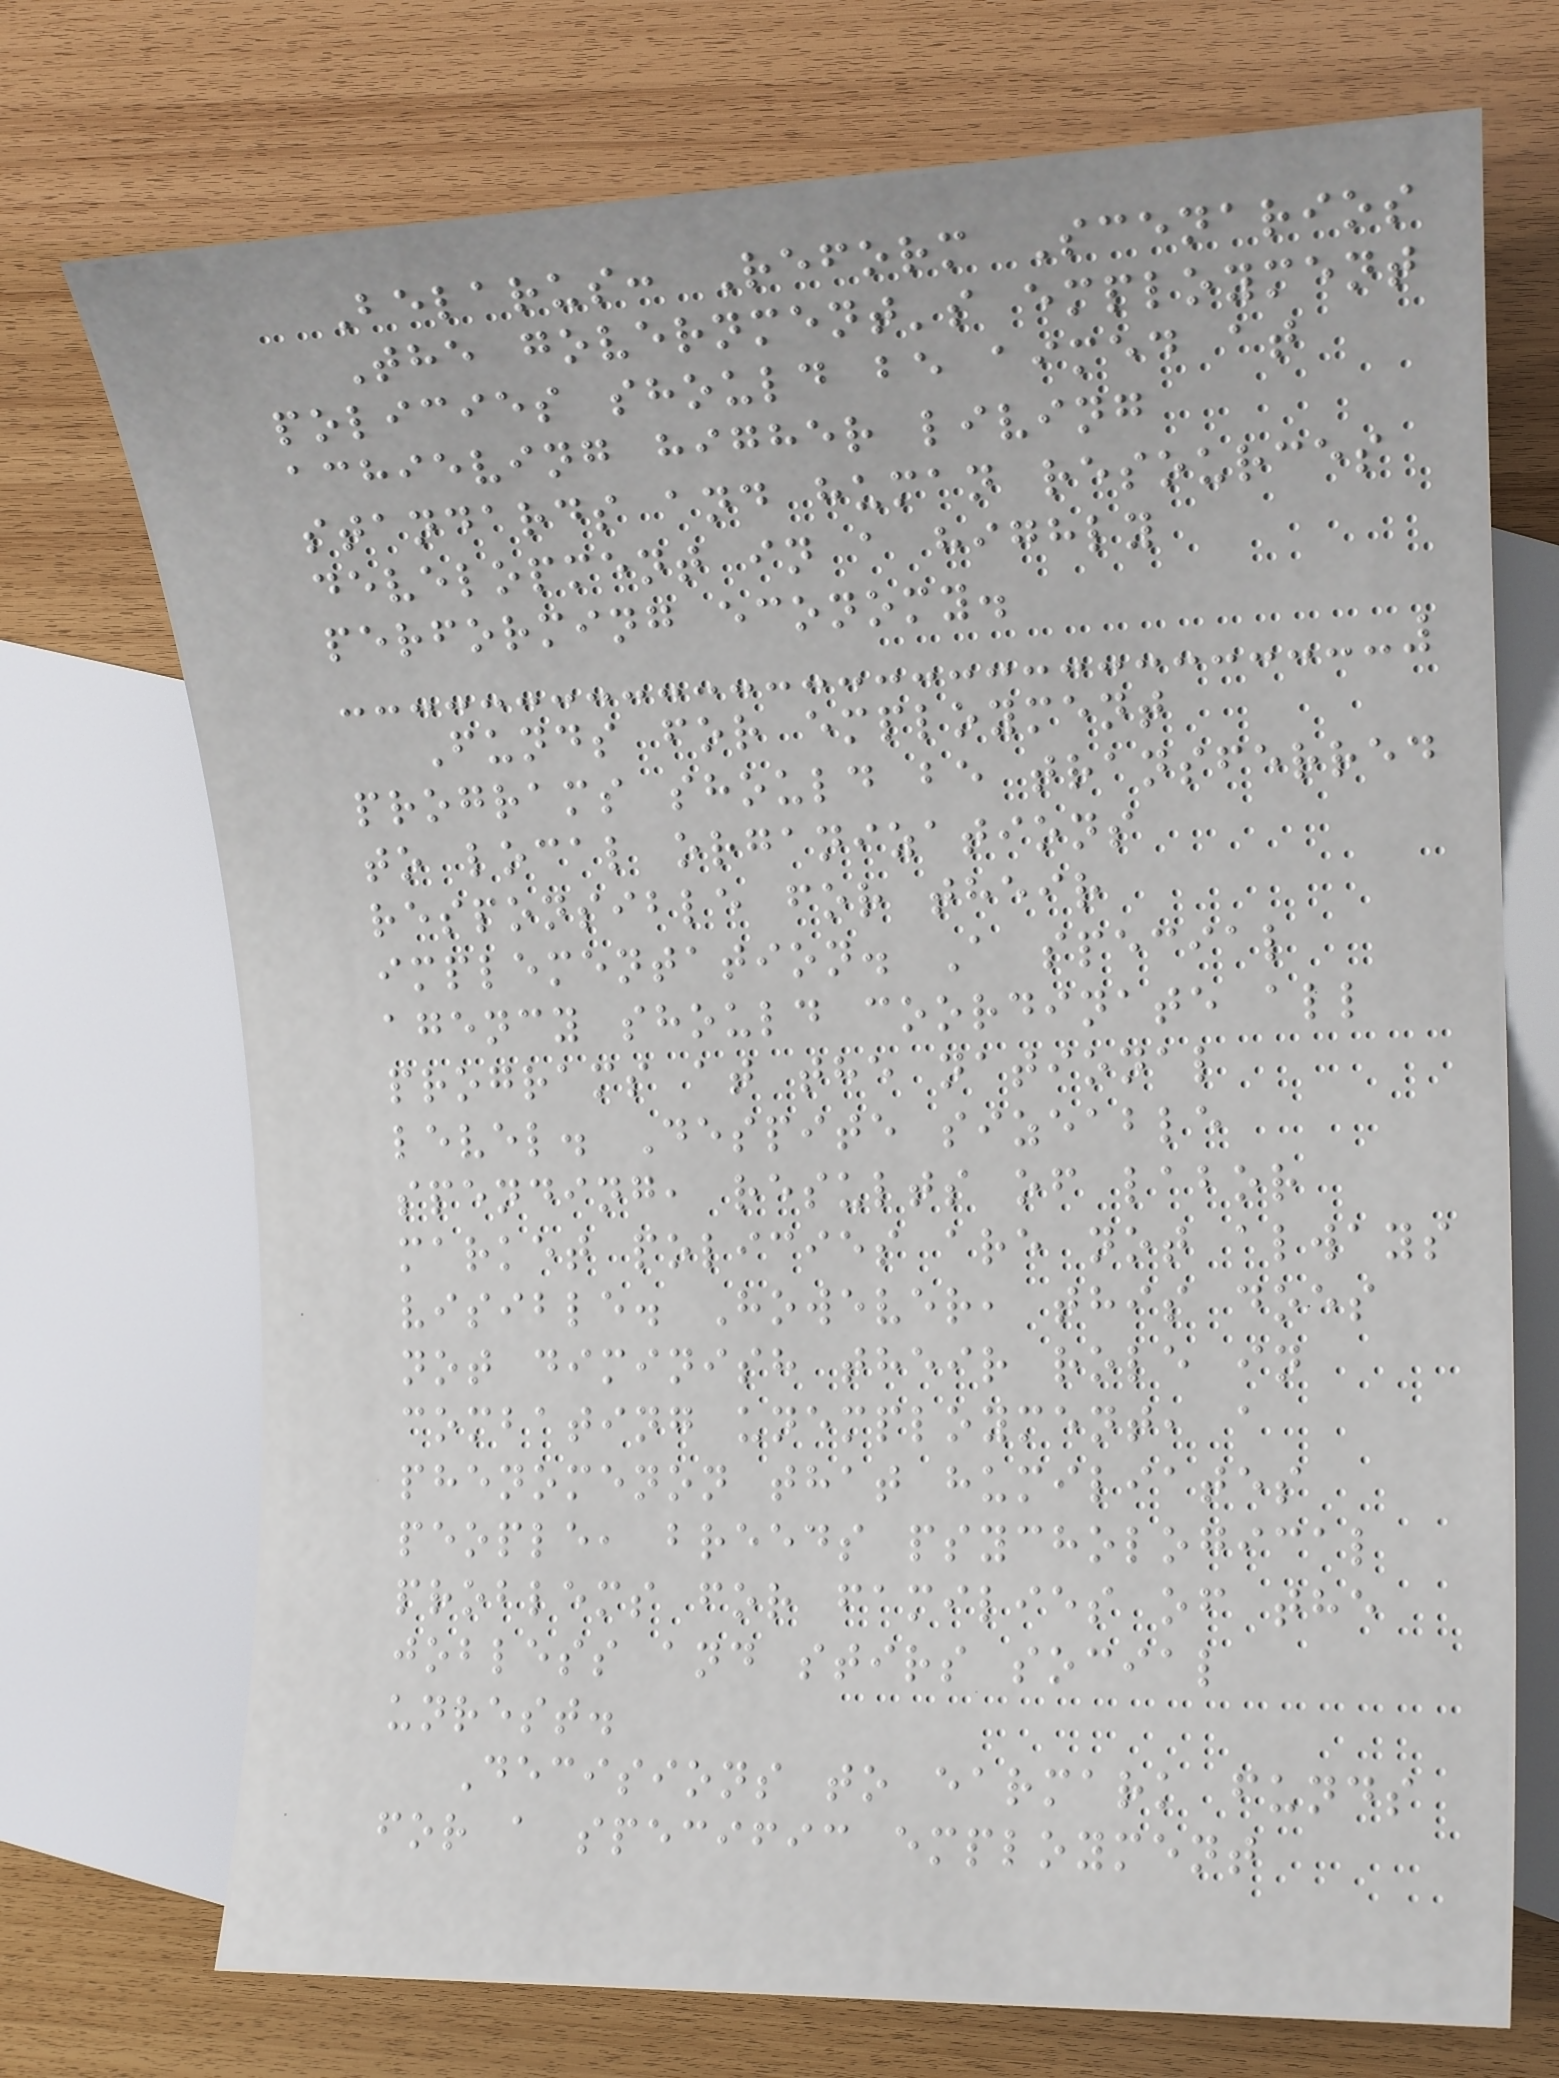Belarus: Reform Scenarios
The government's employment
policies should be aimed at
achieving higher living
standards and human resources
development in a highly
performing economy.
Funds for employment
programs should be transferred
to local organizations
responsible for their
implementation. A special
agency should coordinate all
programs at the national
level. Despite sizeable
spending, results of labor
market policies are not always
visible. However, this does
not diminish their role in
combating unemployment, a
phenomenon that humiliates
people, breeds psychological
problems for families of the
jobless and stirs social
unrest.
Decisions to earmark funds
for a specific employment
